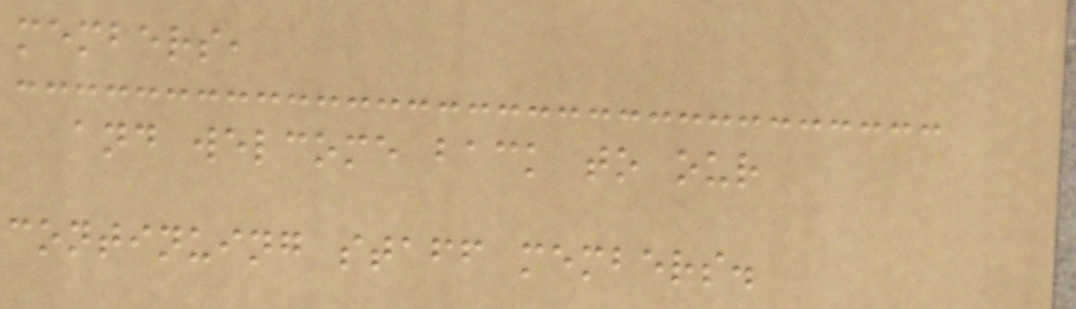members,
and welcome back to our
continuing staff members.
